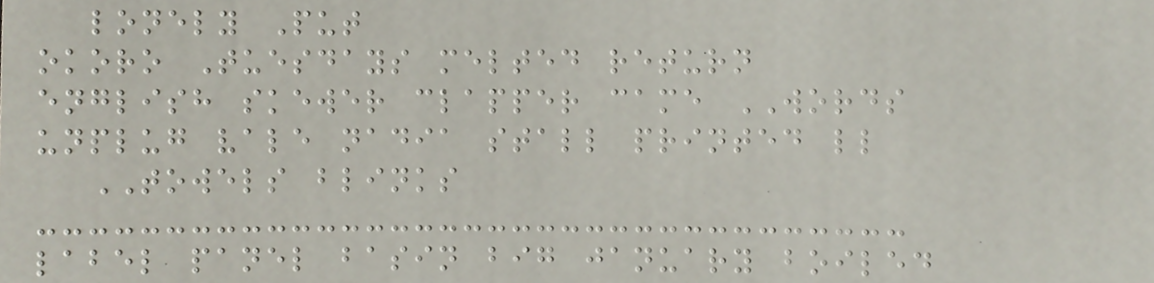lonely Put
okoro Tuesdays melted return
english skewer clapper came WORDS
unplug vale nadia stall printed ll
TOWELS blinks
label panel basin big january boiled
